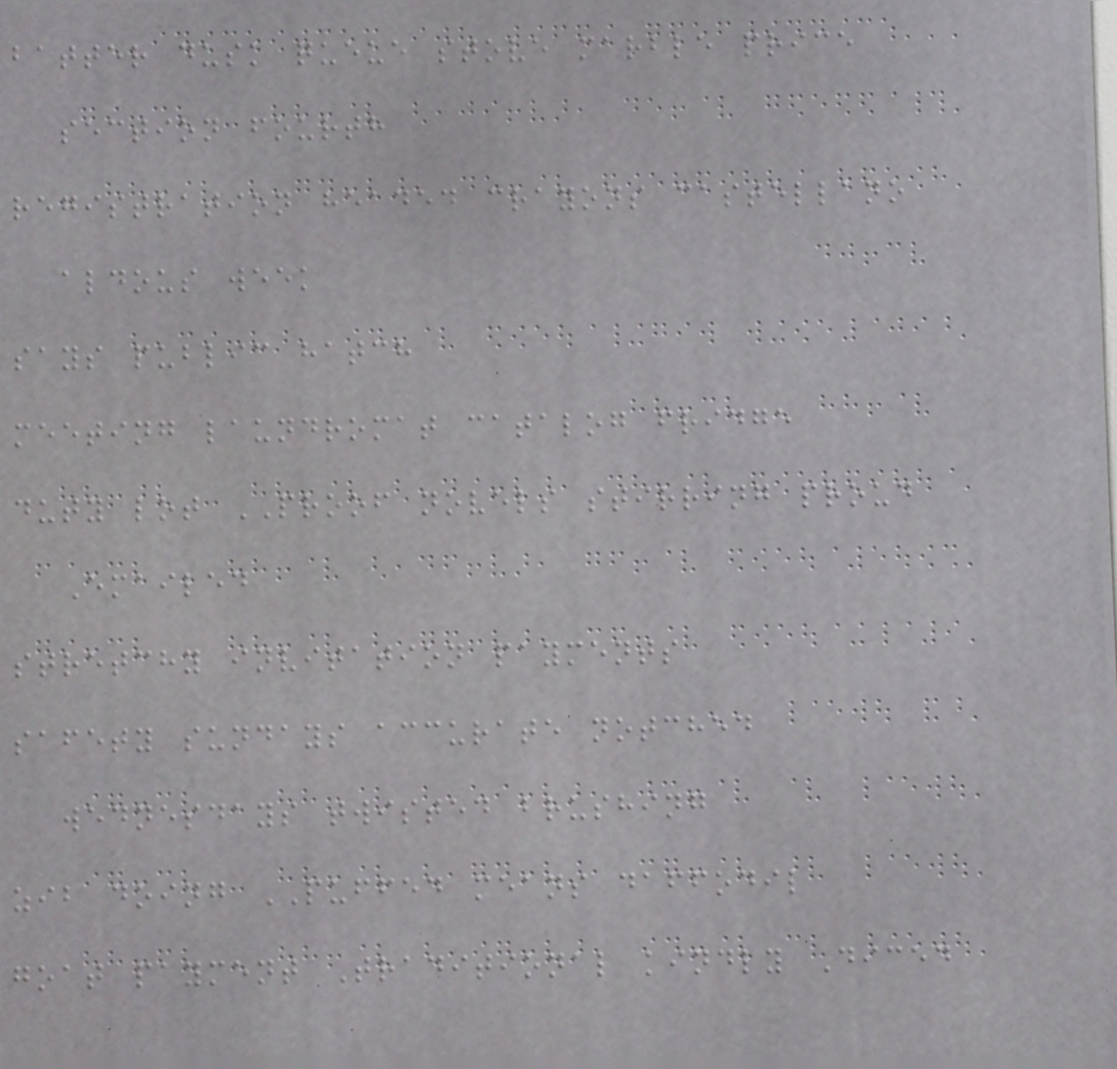batter dusk queue stove marble price
section fourth
registration headed crayons castellano
aldous week
says public hatch
meeting laundromat catalog fridge
duty lot PROOF novels stirring proud
Emailed
stretchy invitation payments
safety sundays accurate notched
wednesdays twisted brushing
zib doing PUFFED means daffodil
goat payment Traditional kindly Diced
